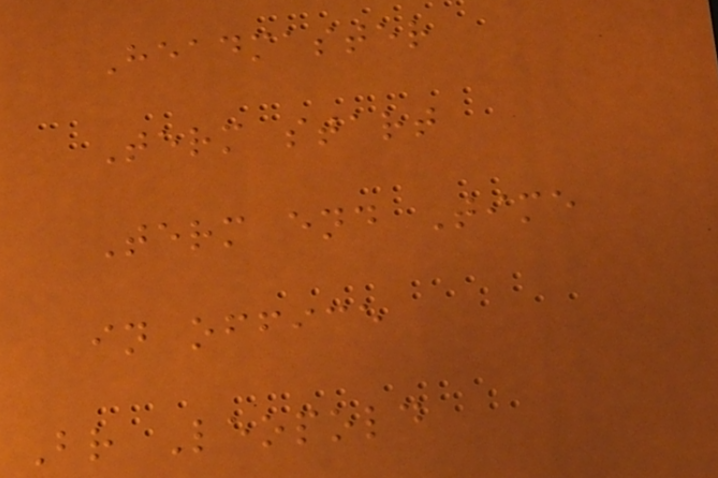Headmaster
Term start
Term end Time
in office
Br Leopold
